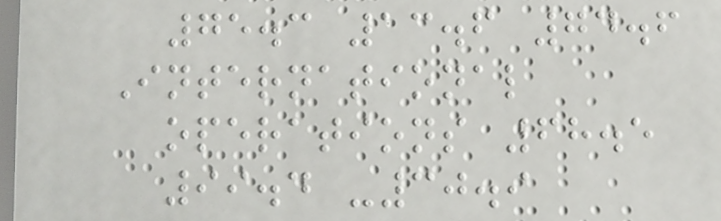75.3 13.6 74.6
International
operations 68.5
99.4 -30.9
